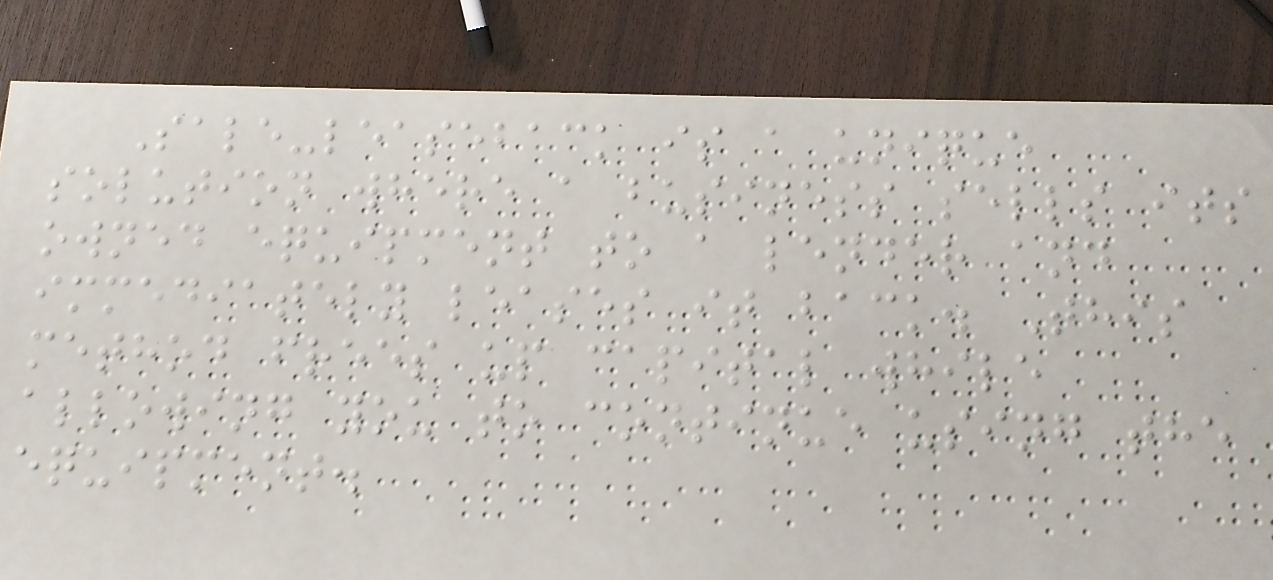Sale-leaseback is a unique
solution where a business sells its
owned equipment to a lender and
immediately leases it back. This
method frees up capital while
allowing you to continue using the
equipment.
